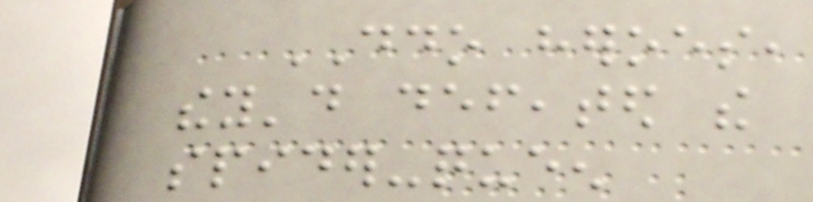DDO heroes,
they'd defeated the
spider-queen
